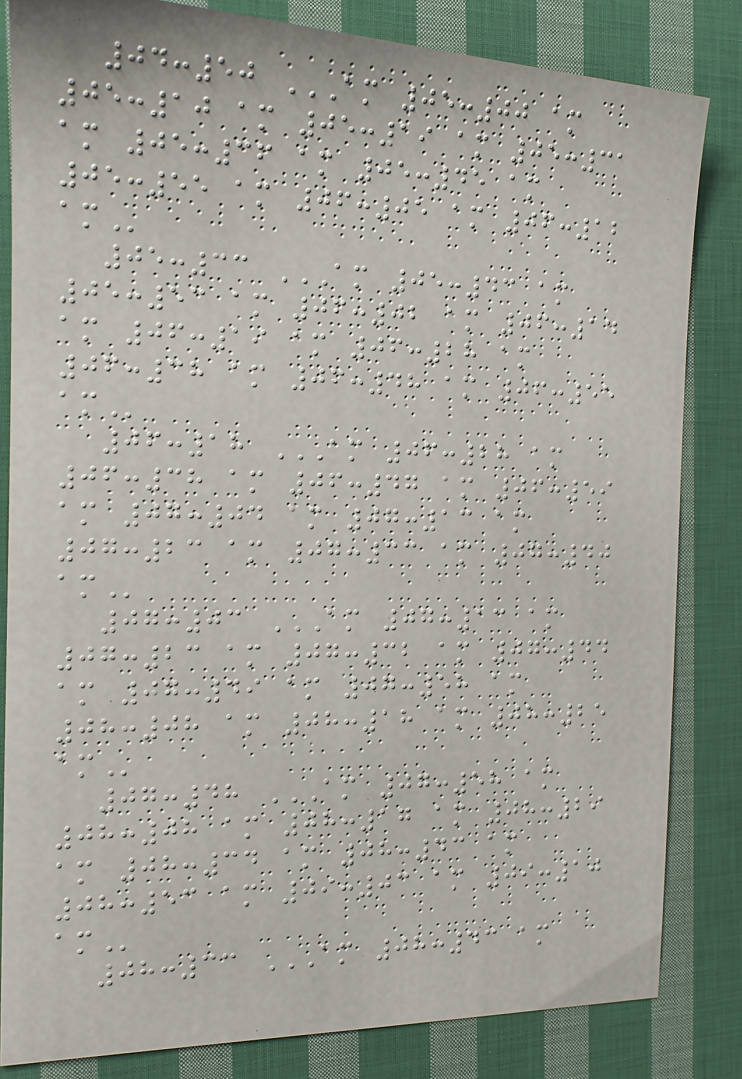04:50 AM 05:00 AM
05:10 AM 05:19 AM 05:31
AM 05:36 AM 05:45 AM
05:55 AM 06:05 AM 06:12
AM
05:33 AM 05:43 AM
05:53 AM 06:02 AM 06:14
AM 06:19 AM 06:28 AM
06:38 AM 06:48 AM 06:55
AM
06:18 AM 06:28 AM
06:38 AM 06:47 AM 06:59
AM 07:04 AM 07:13 AM
07:23 AM 07:33 AM 07:40
AM
07:03 AM 07:13 AM
07:23 AM 07:32 AM 07:44
AM 07:49 AM 07:58 AM
08:08 AM 08:18 AM 08:25
AM
07:48 AM 07:58 AM
08:08 AM 08:17 AM 08:29
AM 08:34 AM 08:43 AM
08:53 AM 09:03 AM 09:10
AM
08:33 AM 08:43 AM
